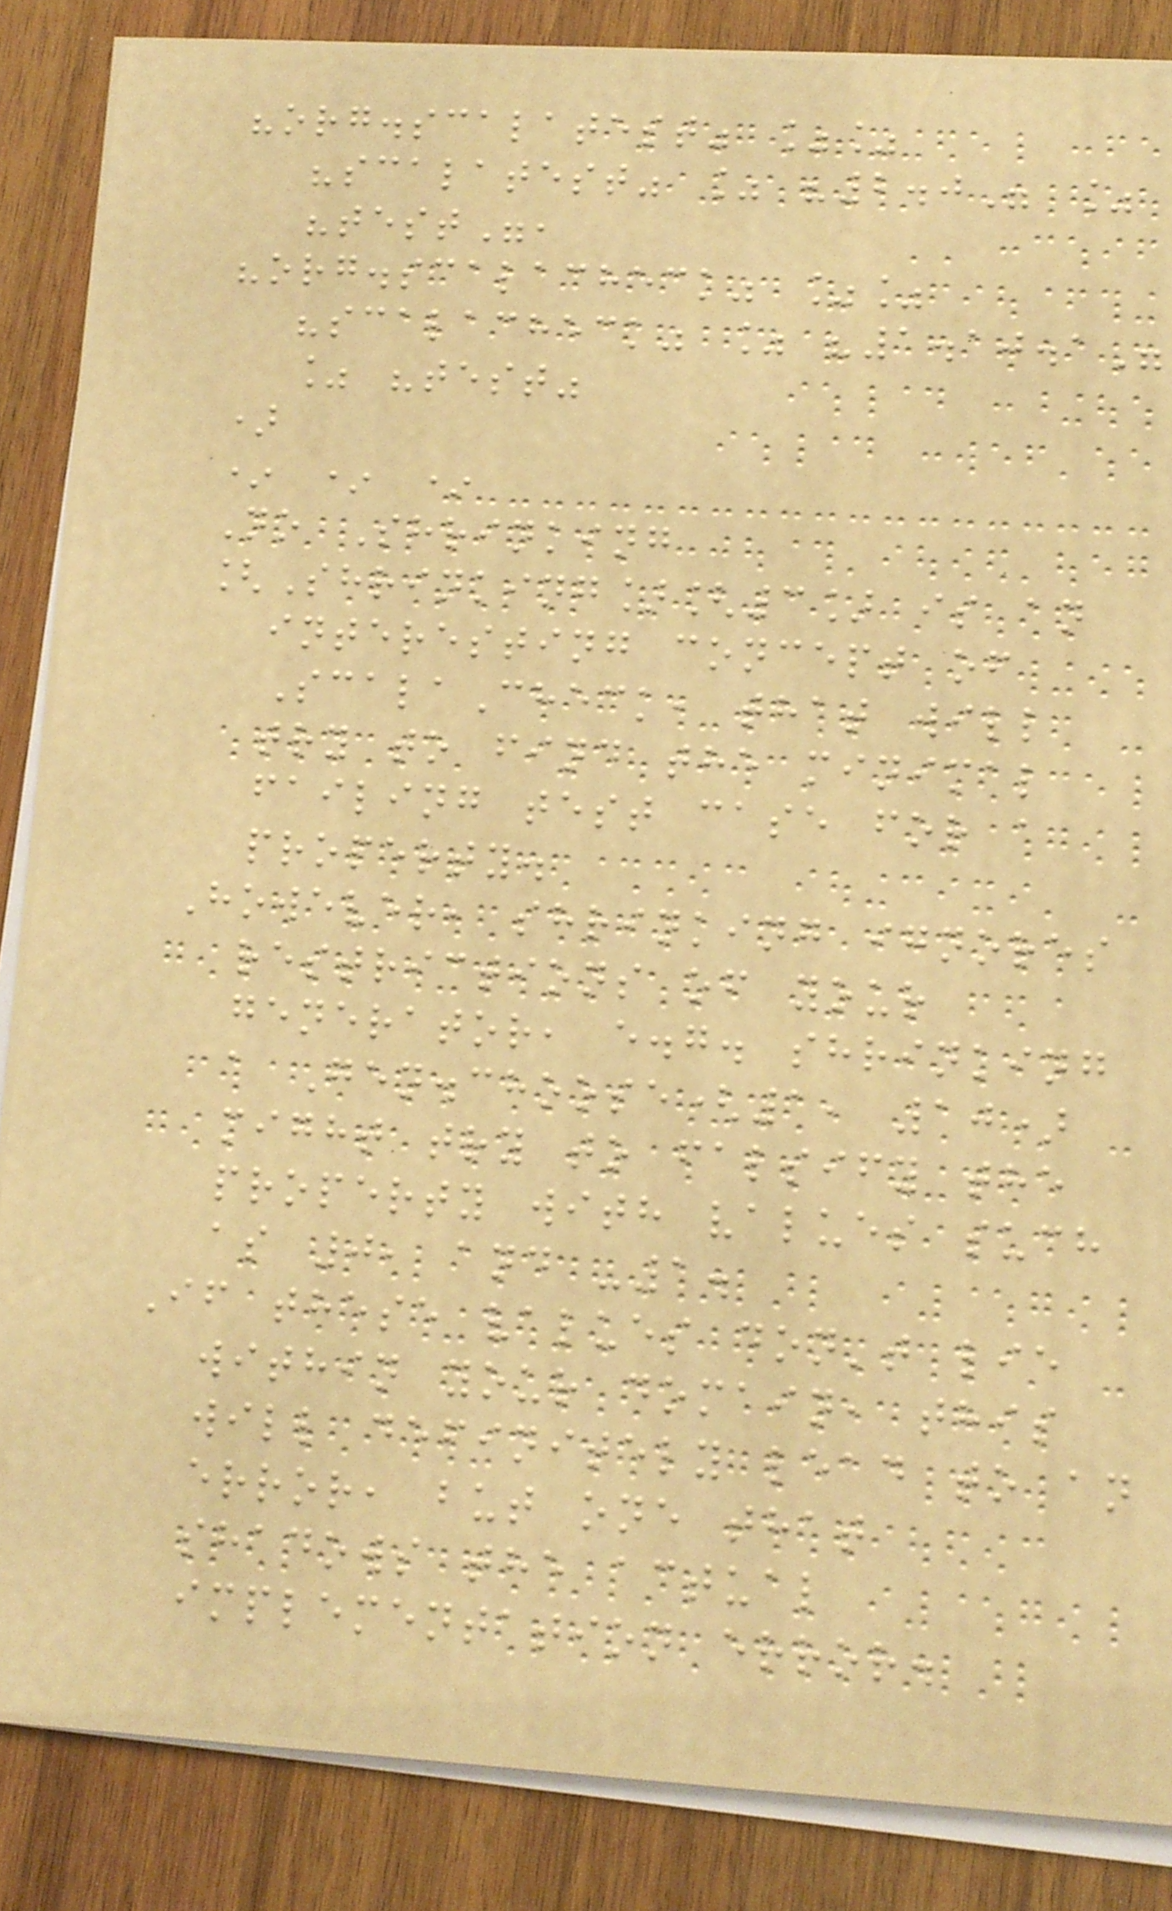"org.scalatest" %%
"scalatest" % "2.0" %
"test",
"org.scalacheck" %%
"scalacheck" % "1.10.1"
% "test"
)
* * *
No Shrinking
[Shrinking][3] is an
interesting concept of
ScalaCheck, that will
try to find the minimal
failing test case for a
property.
However, shrinking ignores
restrictions of your
generator, e.g. shrinking
a Gen.choose(1, 10)
might try to falsify the
property with values such
as 0, and -1.
If these values don't lie
within your domain, this
will definitely lead to an
error, but one that
shadows the actual
implementation error.
